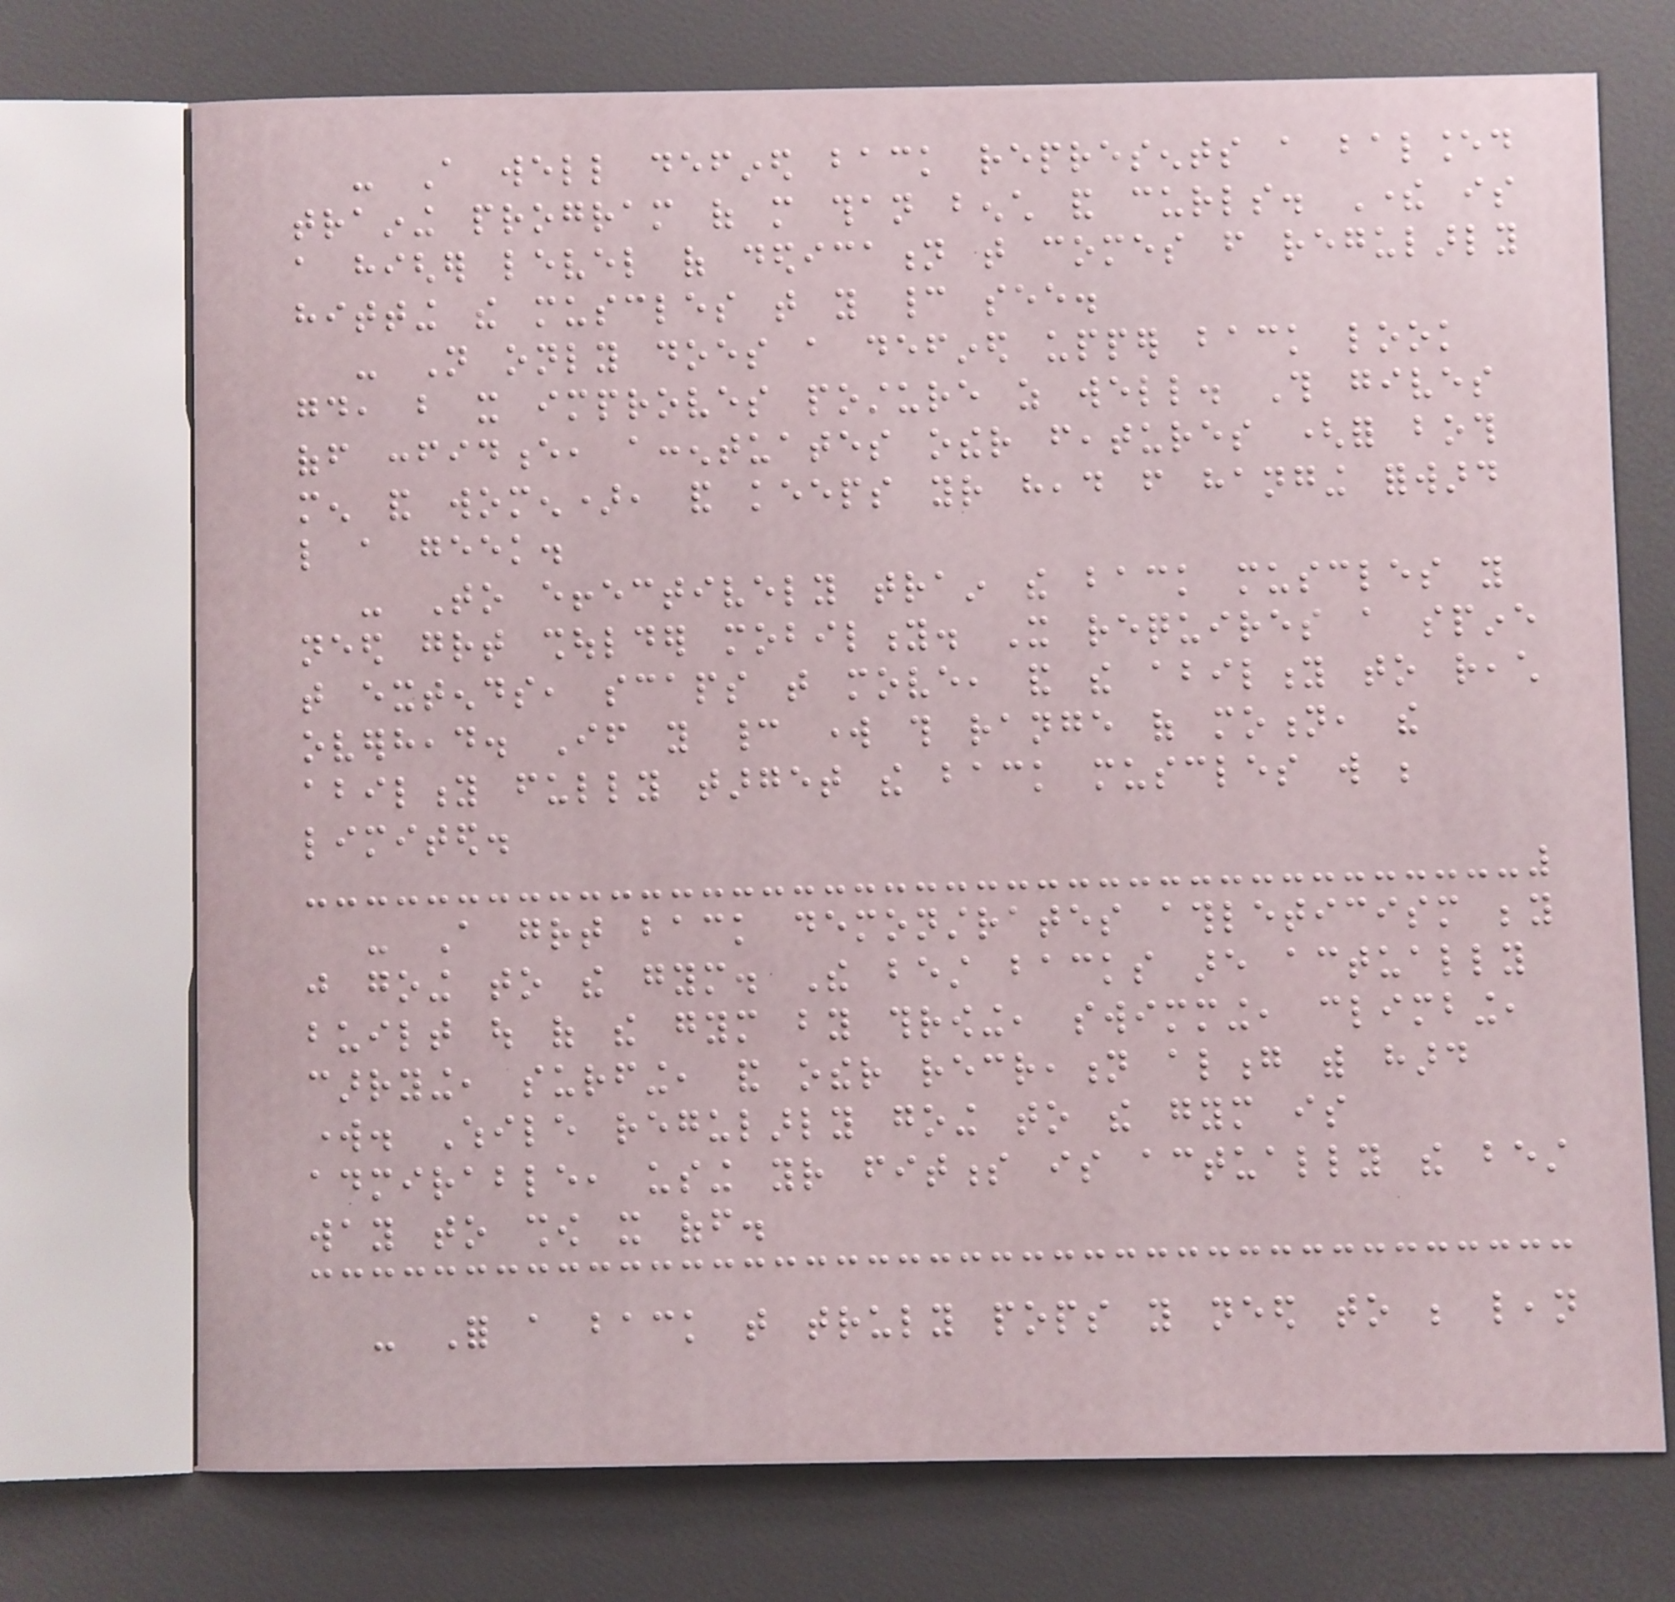- A well defined back represents a balanced
training program of more than bench and curls. There is
a higher level of dedication that comes from regularly
hitting the muscles that you cannot see.
- Not only does a defined upper back look
good, but it improves posture as well. This gives
off confidence, accentuates other features (for both
men and women), and keeps your head from hanging forward
like a geek.
- To effectively train the back muscles you
need great shoulder mobility. It requires a spine
that extends, scaps that move, and the ability to reach
overhead. If you cannot work this range of motion, the
ability fully target the back muscles will be
limited.
- A great back demonstrates athleticism beyond
just going to the gym. The best backs are actually
built out of the gym by throwing, swimming, climbing,
carrying, surfing, and other recreation along with hard
work. While regularly going to the gym is
admirable, using your fitness is actually the best
way to show it off.
- For a back that truly pops you need to be lean
